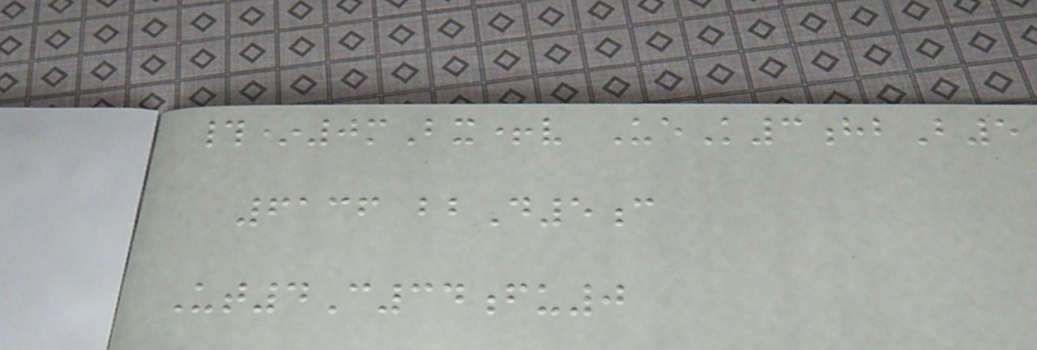#*0mBx+v UeK3hbB5
6136 bbD5c
Ut4C34fu0
